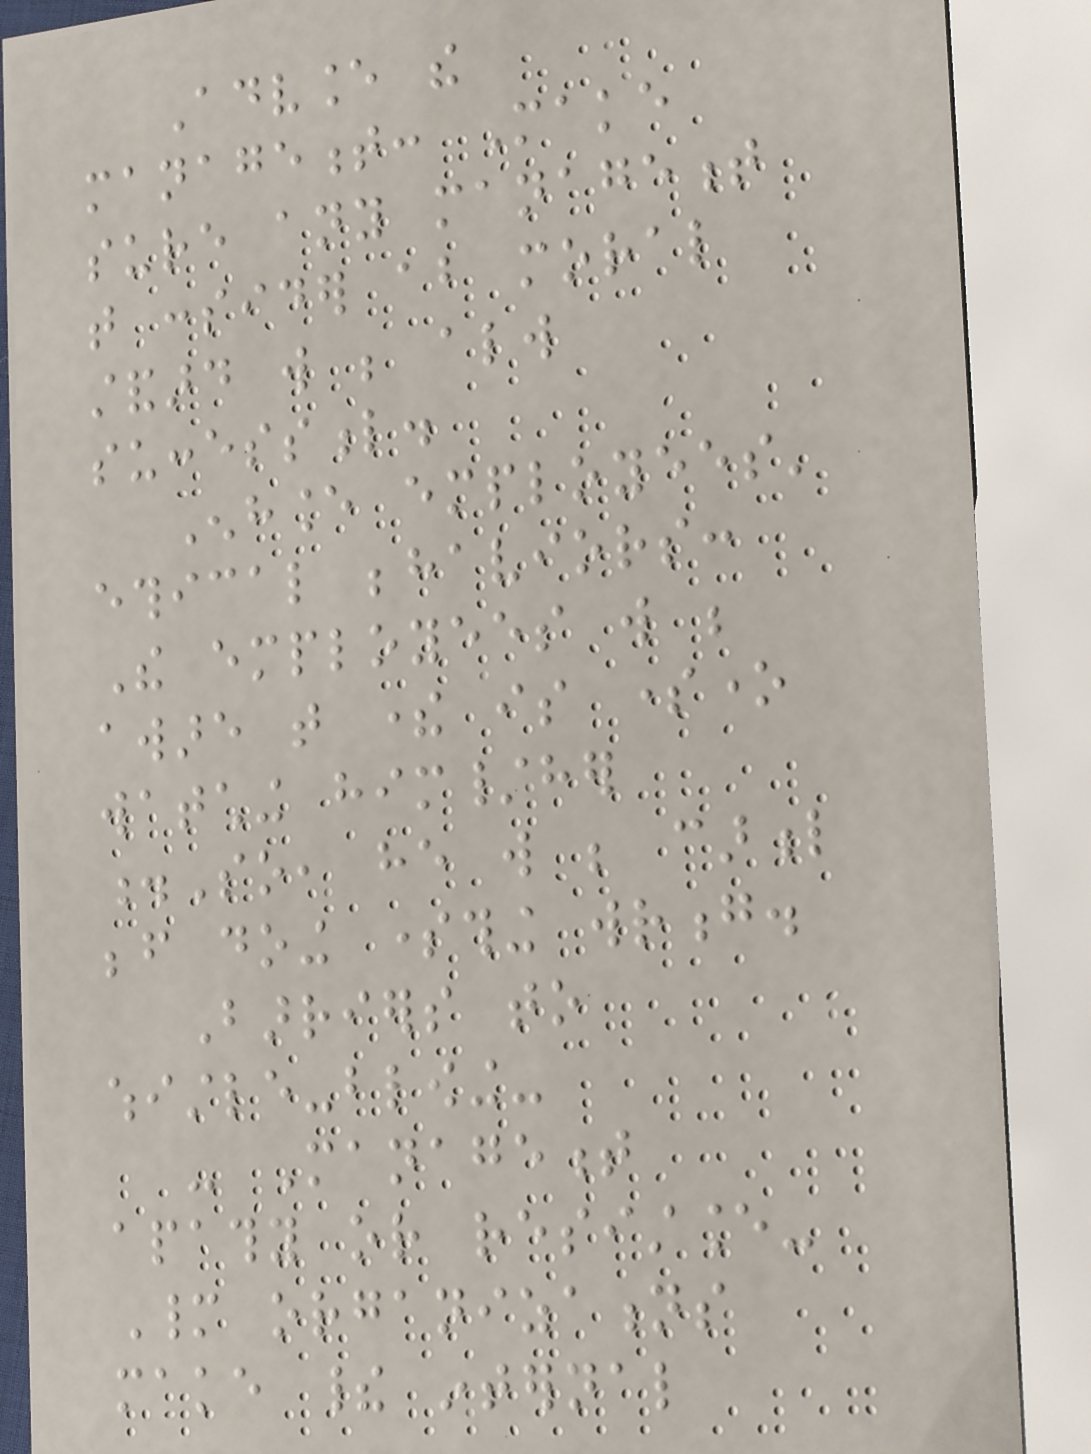Advance the
management: Make
sure any management
that consider about moral
standard will be always
successful.
Enhance employees'
ethical behaviors:
The employees will be
aware that there is someone
watching him/her
.So, he will be carful
before doing something wrong.
Barriers to
whistle-blowing-
- Management
apathy or resistance-
Many organizations
make their internal
